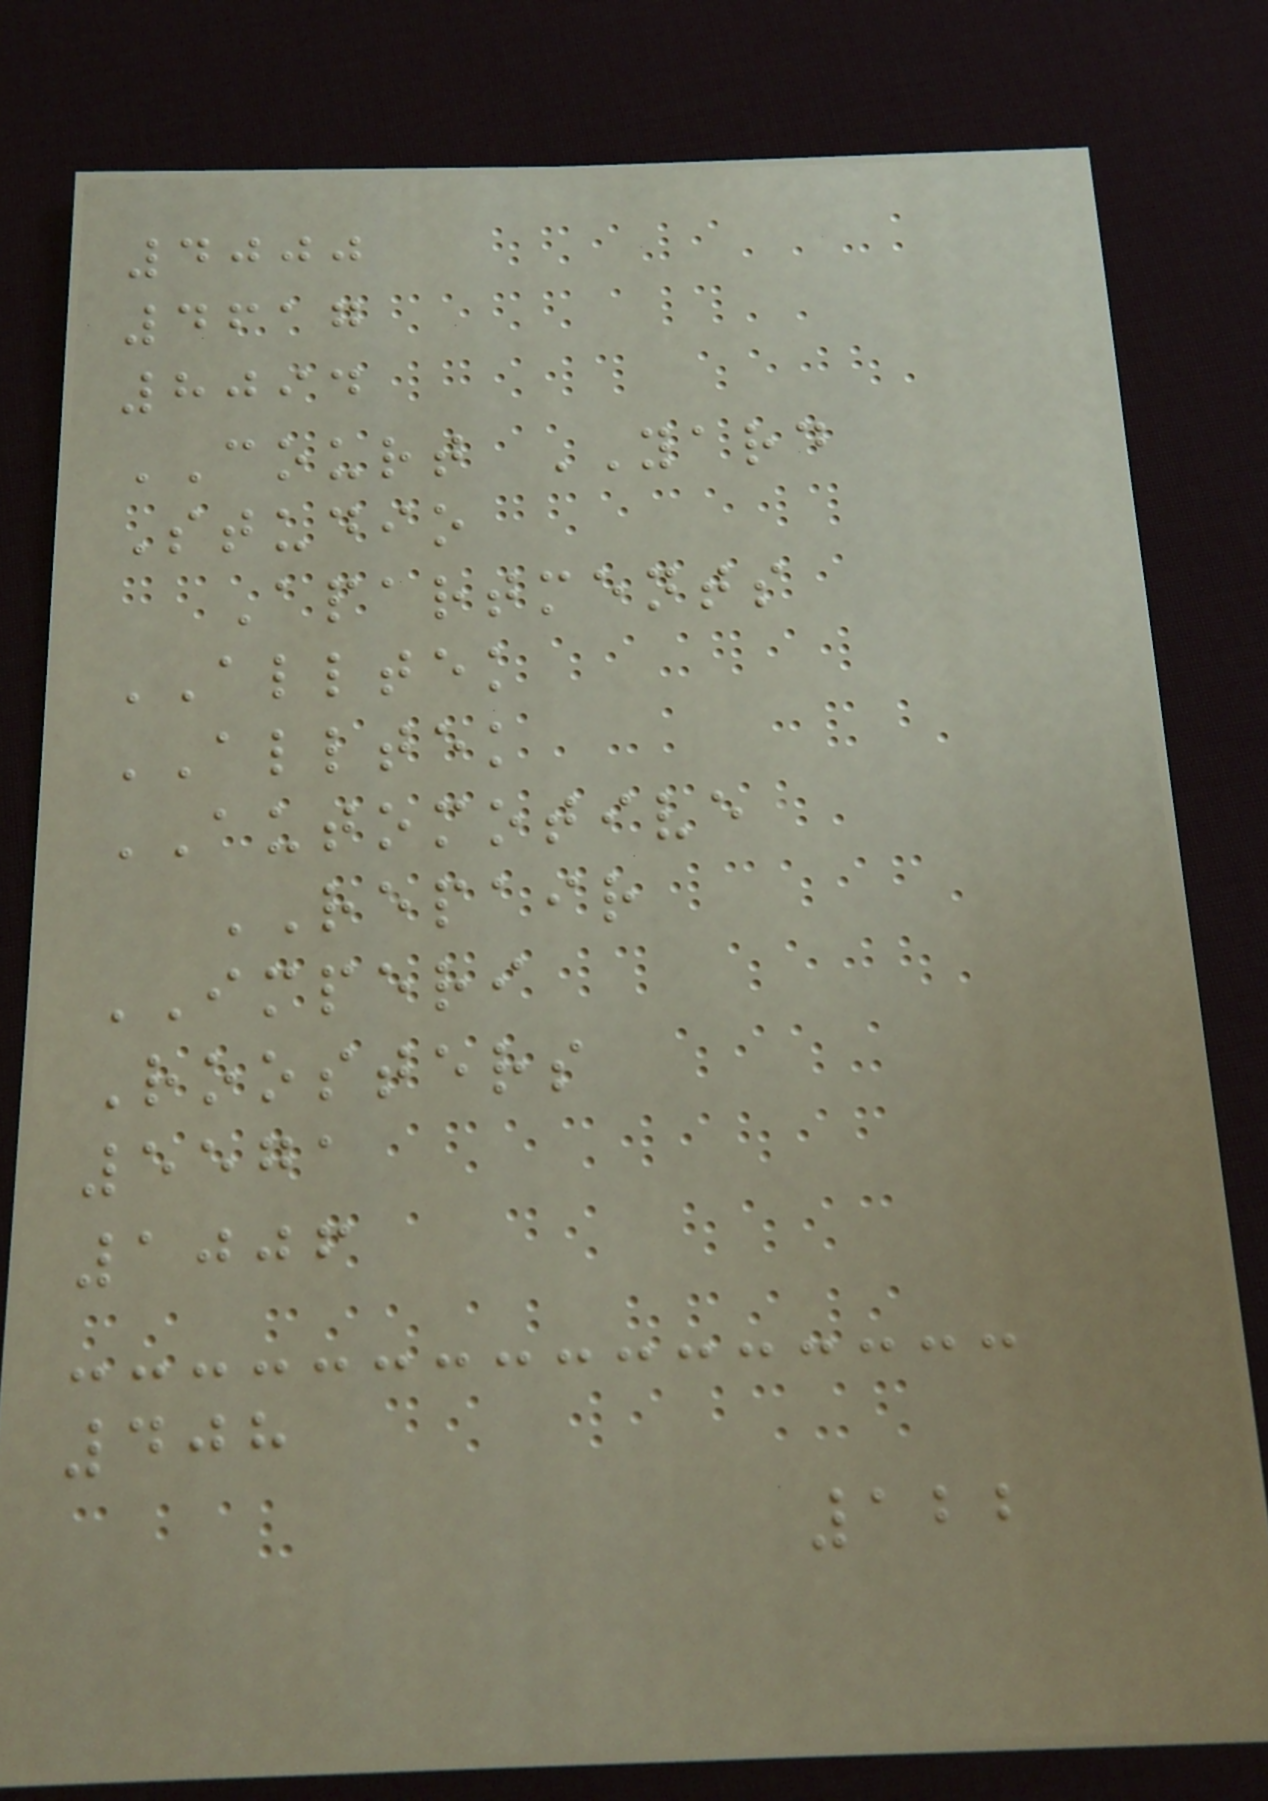4000
4617
8094
COURT YARD
Studio
Apartments
ALLTEK
ALLTEK
AUTOMOTIVE
REPAIR
IMPERI
Roosters
5571
1006
408
122
